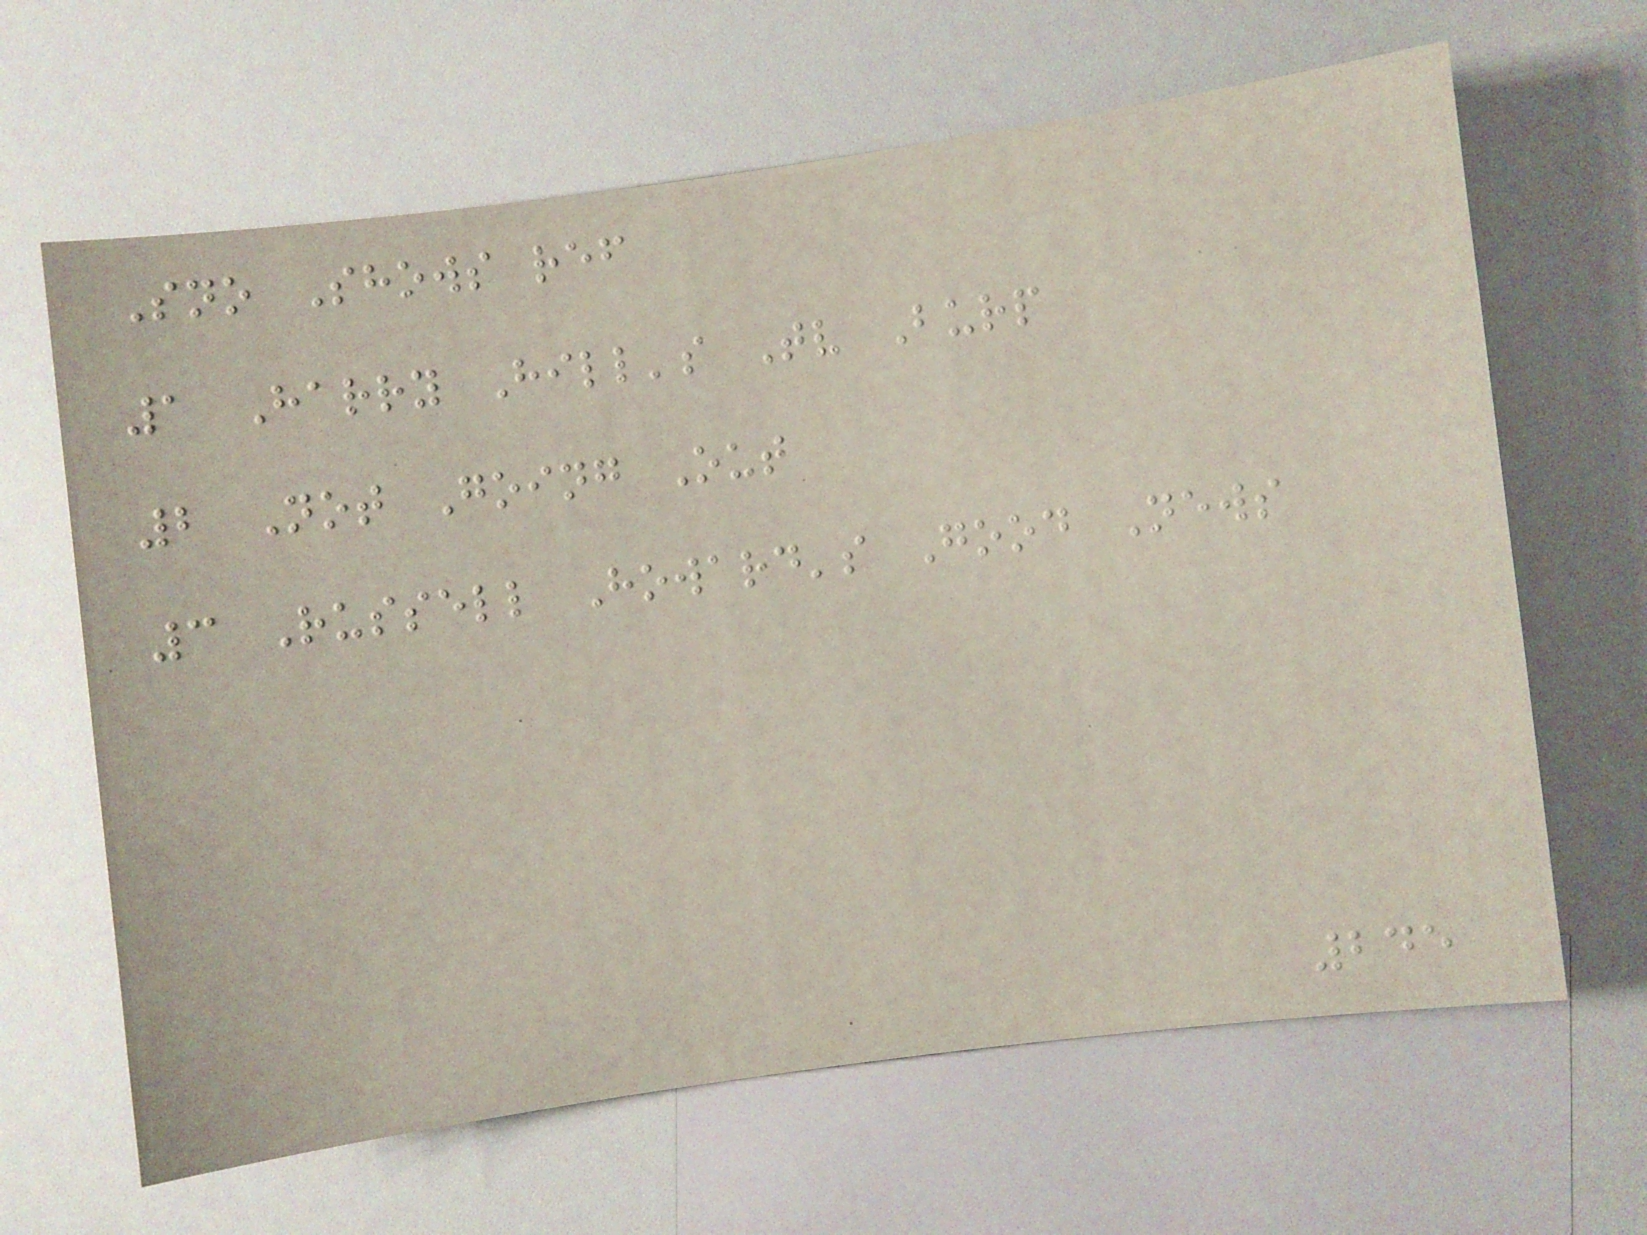Sno Shows ref
1 Harry Hill's Tv Burp
2 Not Going Out
3 Russell Howard's Good News
245
